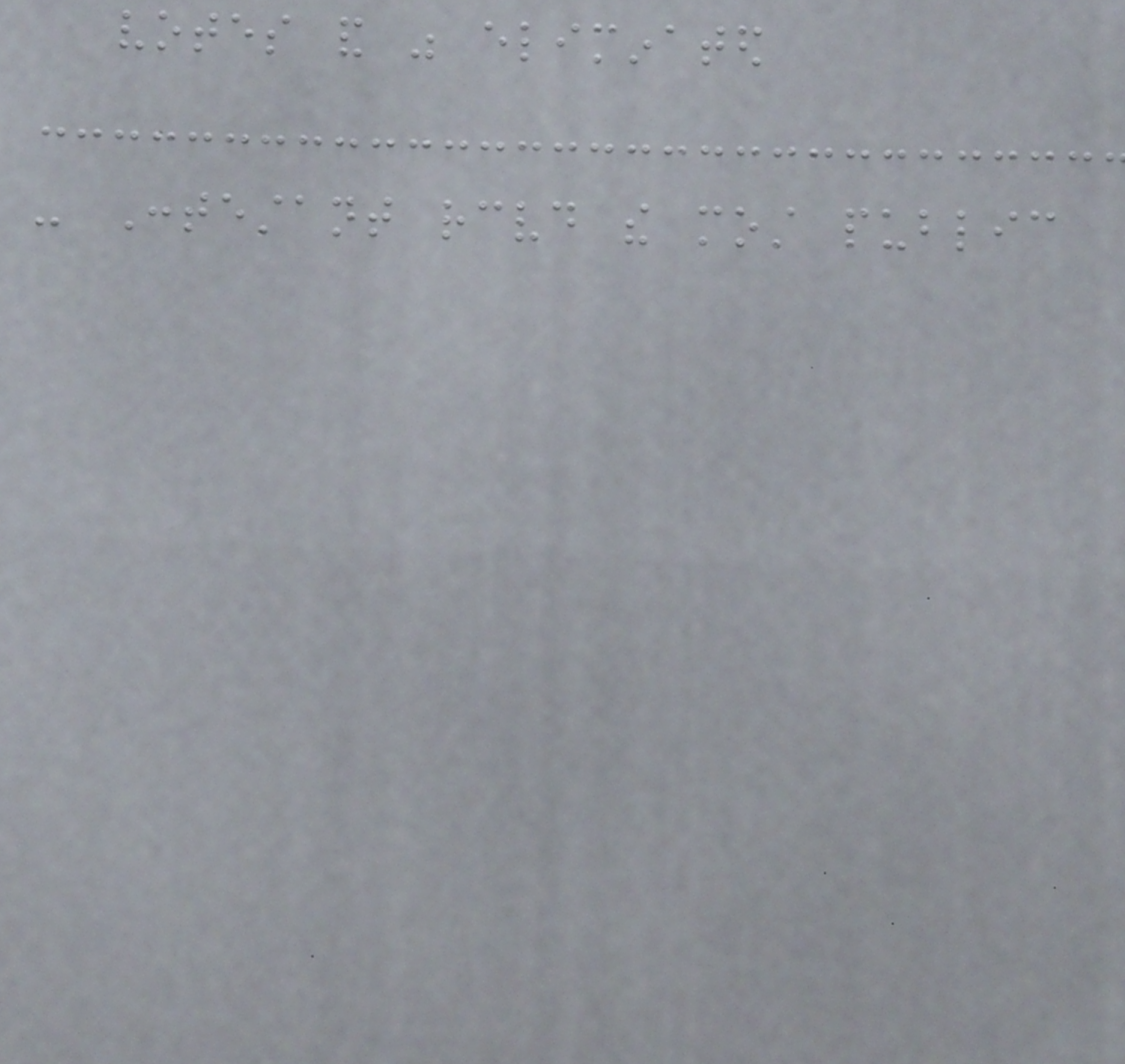votes and was eliminated
- Contestant received the most public
